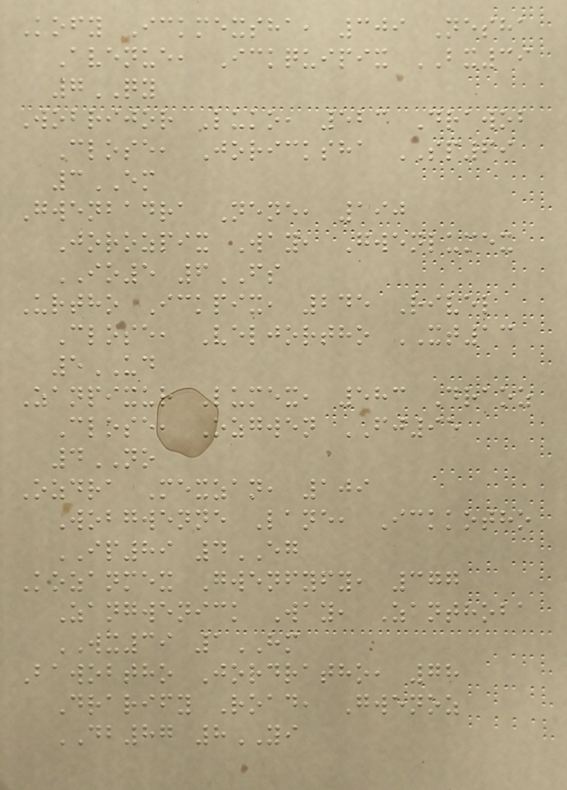Kofy Ickmexsha, 309 Nesha
Avenue, Ickquipix BX39
7QY
Wobrijor Luko, 523 Drawob
Close, Joricksha SP69
3EM
Gwenbadra Nene, 190
Jorozpix Way, Gwenlumex
IO5 6FS
Urtho Ickpix, 245 Rivel
Close, Veljortho XT13
5UD
Zanpixur Lumex, 583 Draoz
Close, Ozgwen FJ95
4NO
Ozdra Mexzan, 109
Wobgwenne Lane, Ickkotho
IP89 4EG
Kozanmex Gwenfyfy, 377
Zangwenick Way, Zanthoba
WX39 1HM
Bawobtho Jordratho, 78
Drarify Road, Gwenoz
DB87 8YI
